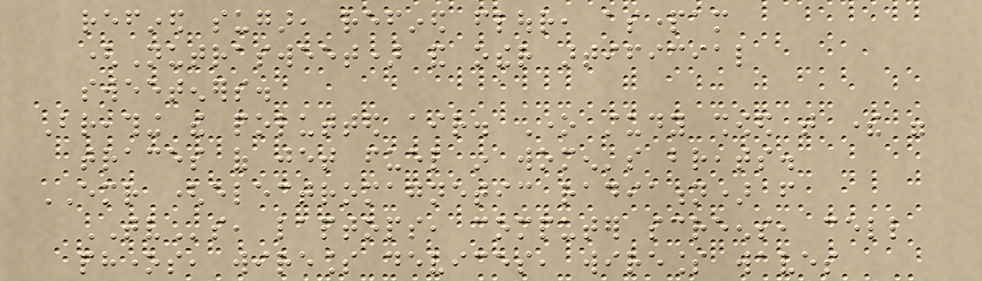refined sugar, refined flour, aspartam
(Nutrasweet) and other artificial
sweeteners.
Breathing the polutted air. One study showed that there were
traces of jet fuel in women's breats.
EMR (electromagnetic radiation) from
TVs, laptops, computer screens, cell
phones, wireless devices, wireless waves
